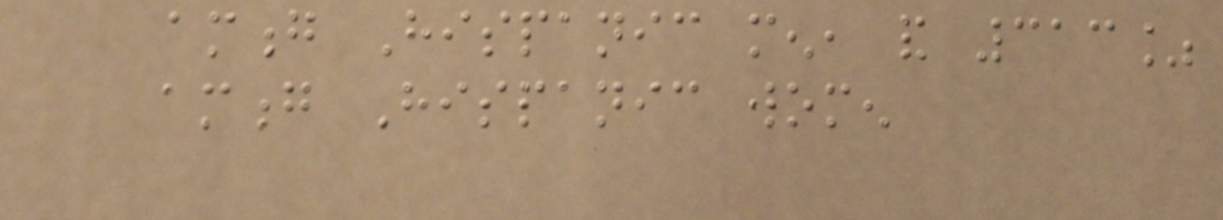among Hispanic men, and 313%
among Hispanic women
